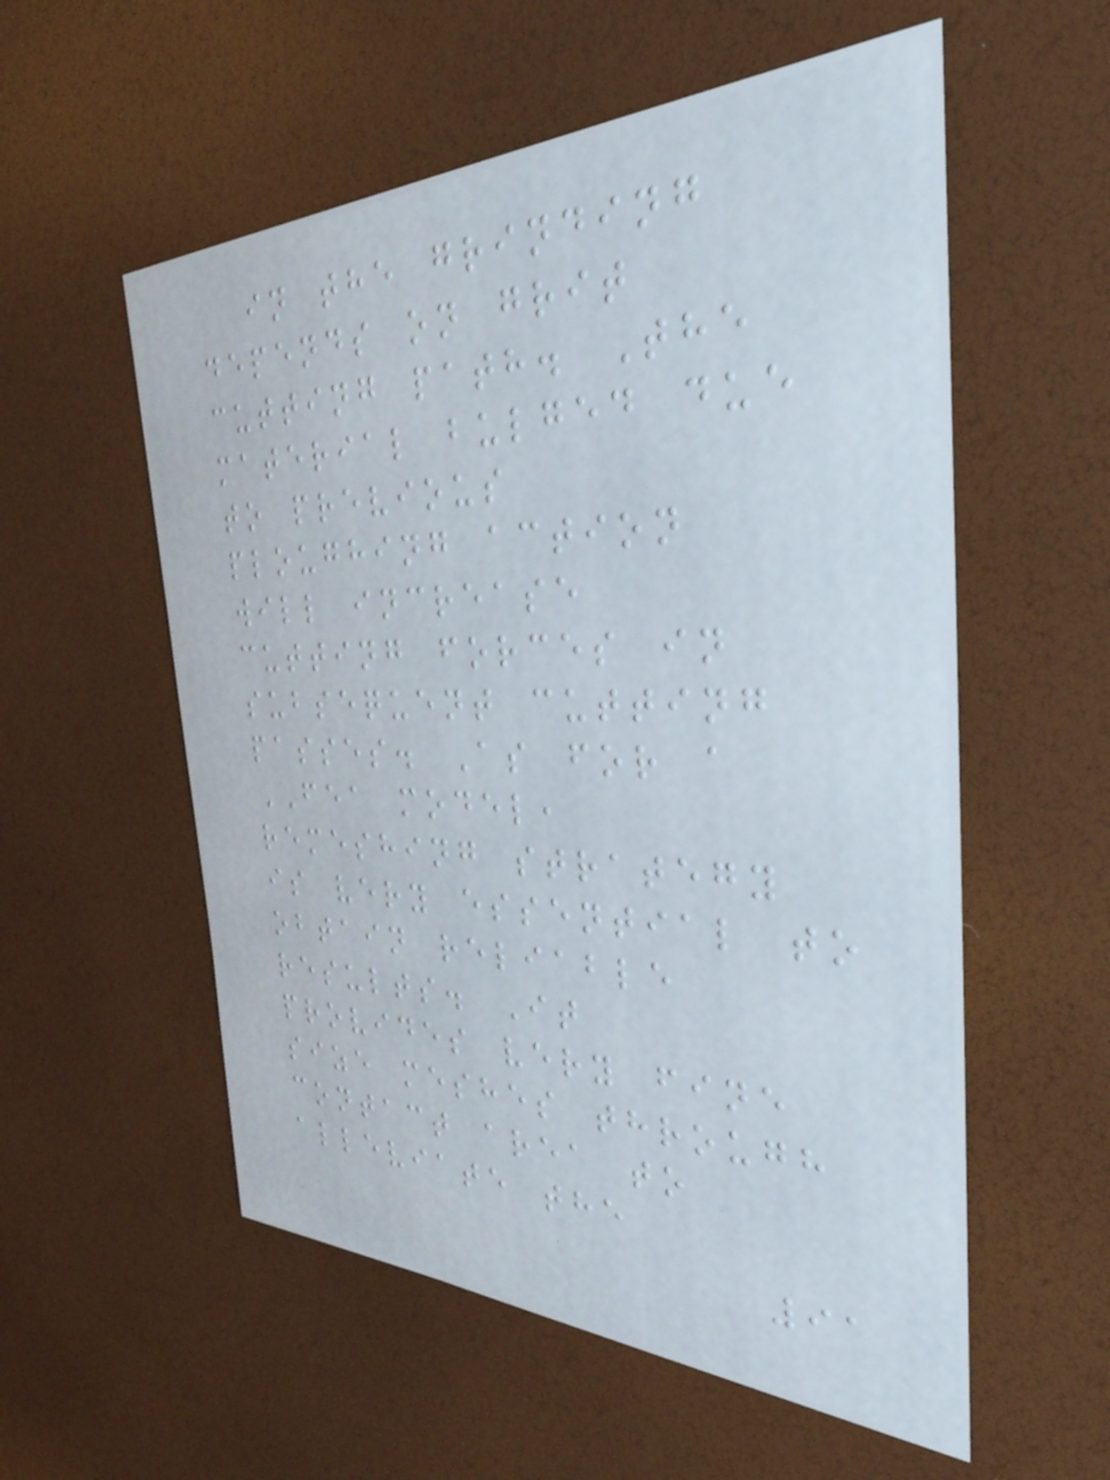in the grinding
depends on grit
cutting path. The
material bulged due
to previous
ploughing action
will increase
cutting forces in
subsequent cutting
passes. As for a
FEA model,
remeshing strategy
is very essential to
obtain reliable
results. It
provides very fine
size meshes through
contact area to
alleviate the
91
